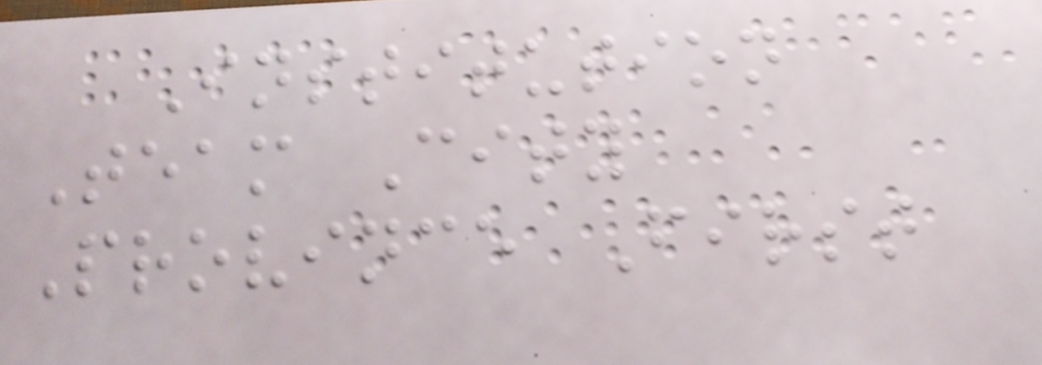Institution
Team City
Province First
